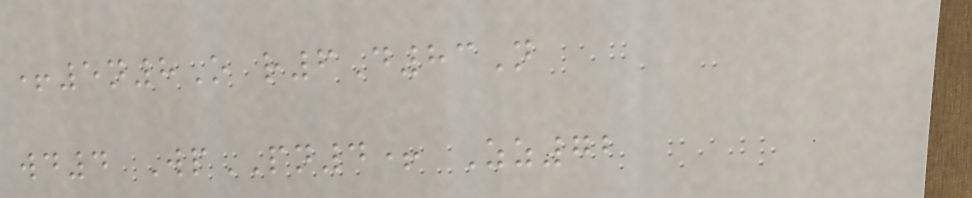+5n8O r6D83N
wd4 WpPN4+ Zz72
